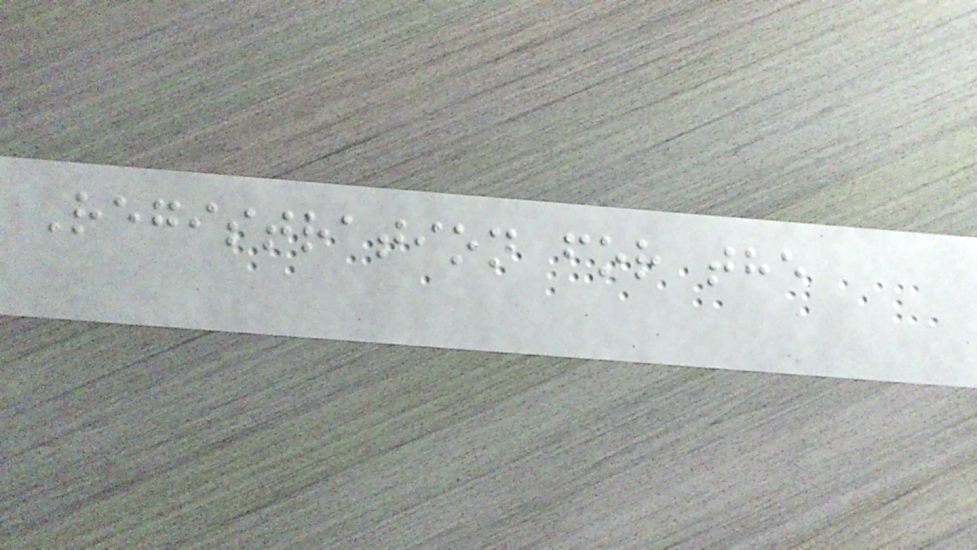Registration for the
